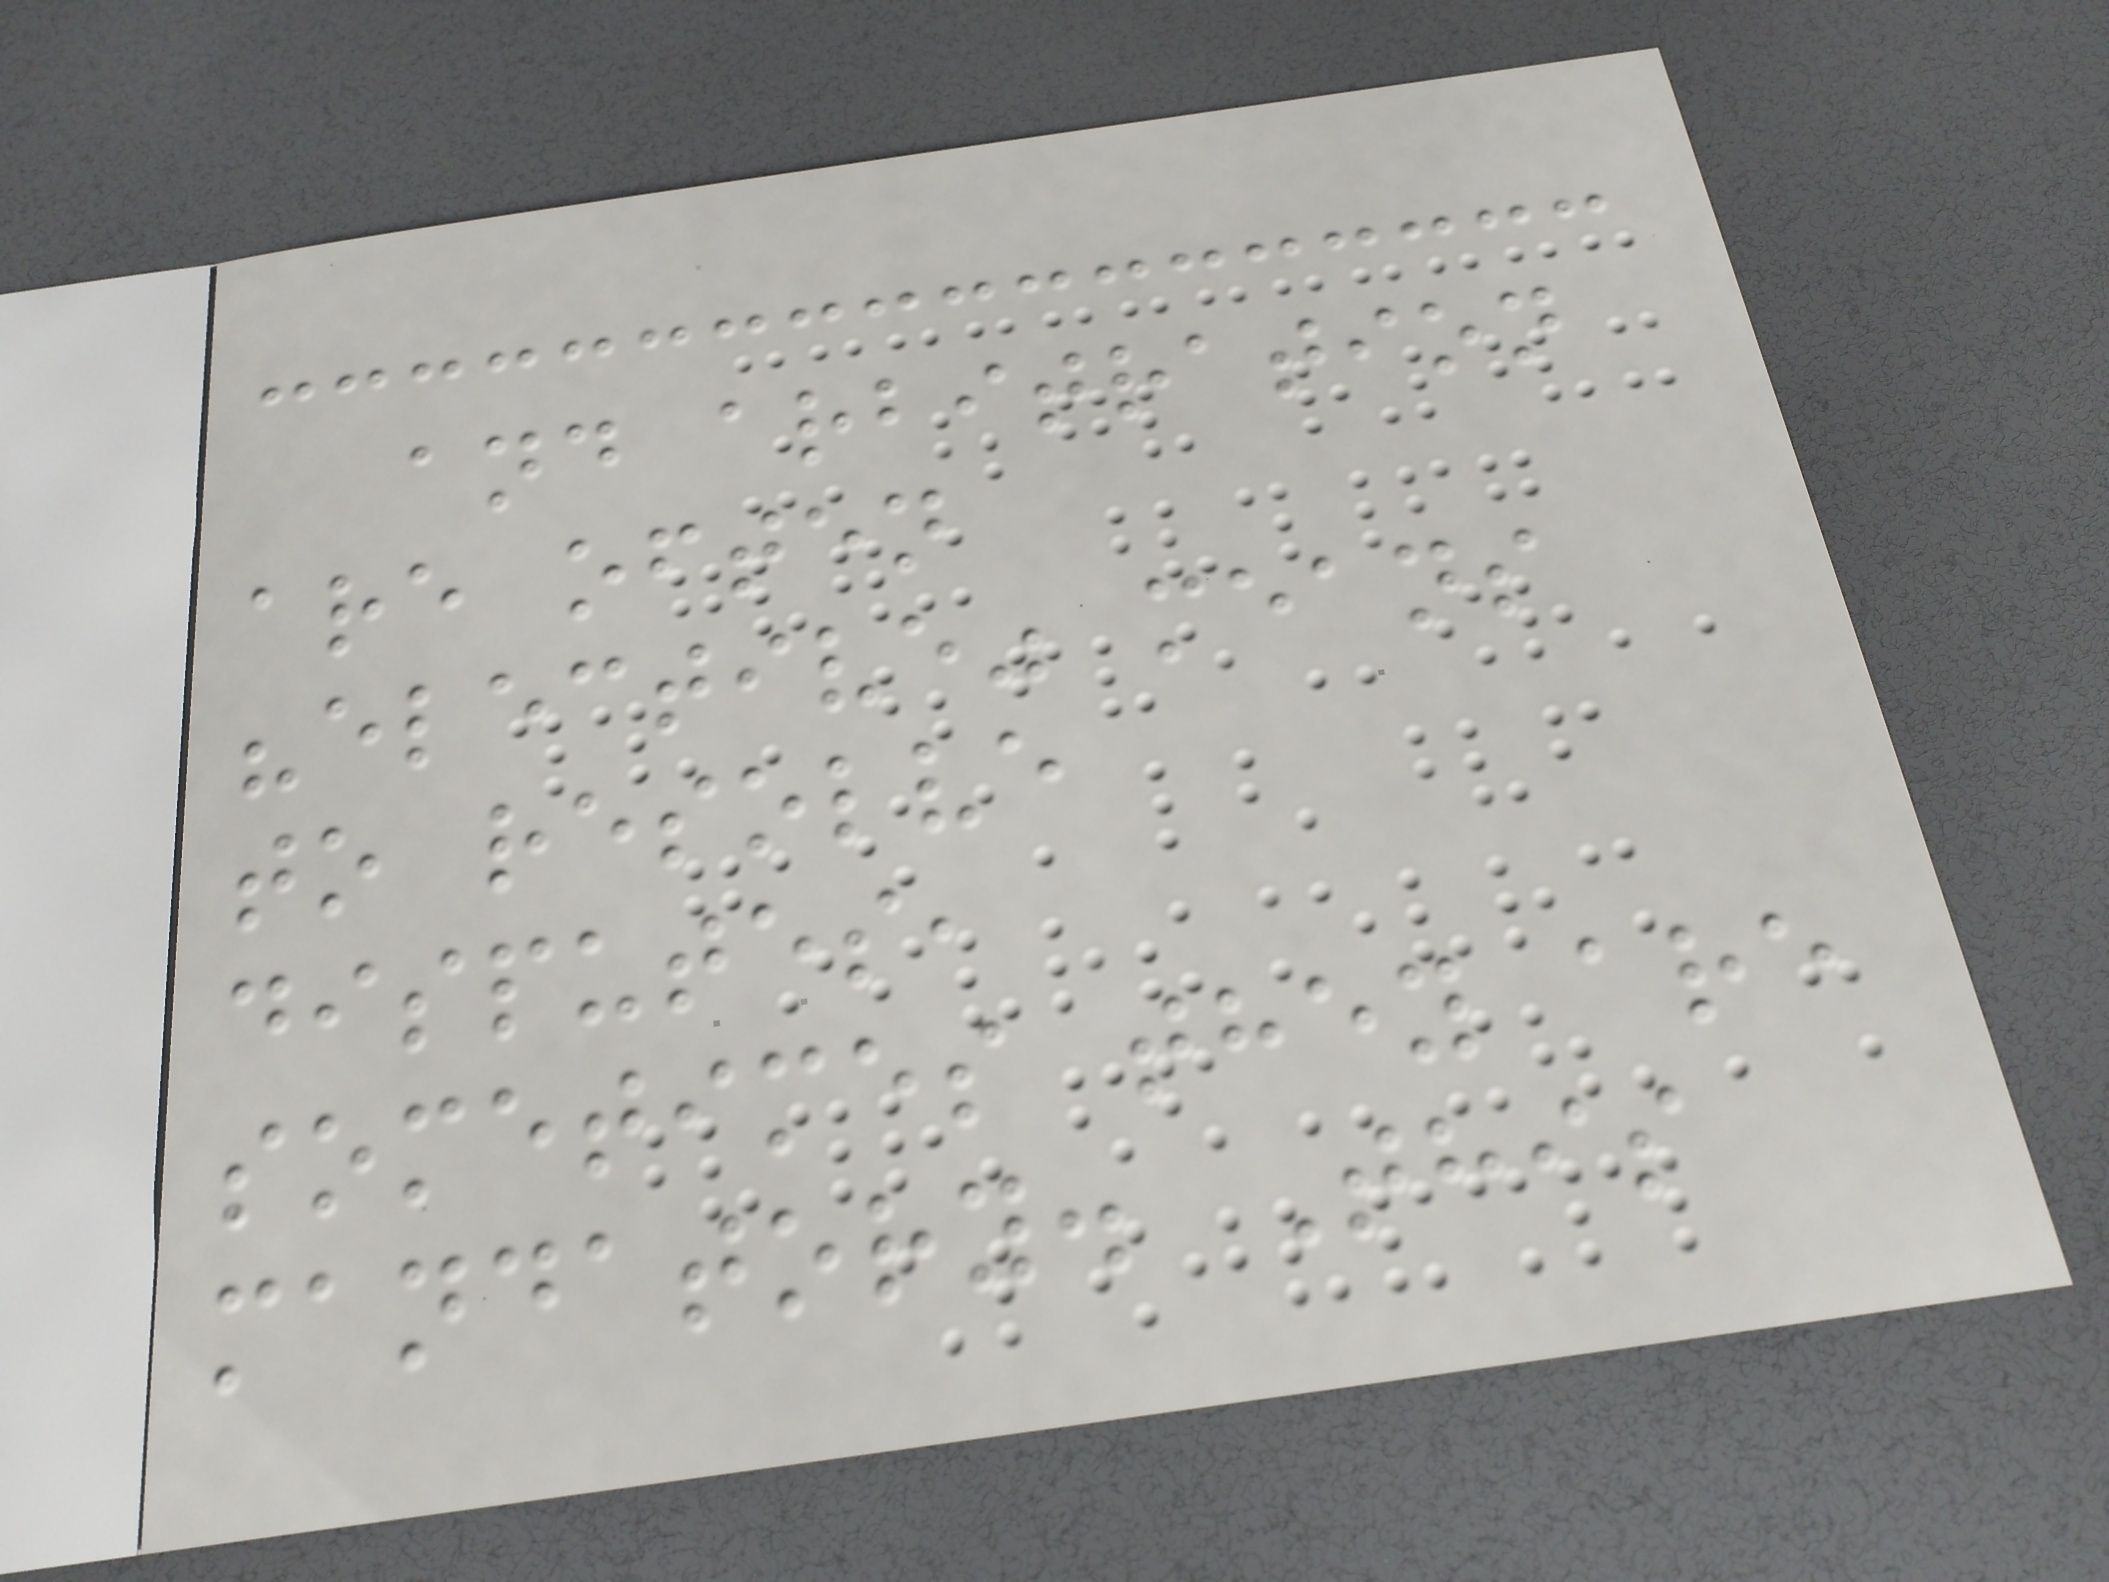and arbitration
are often
"elective" means
to resolve
disputes,
sometimes they are
mandatory. This
